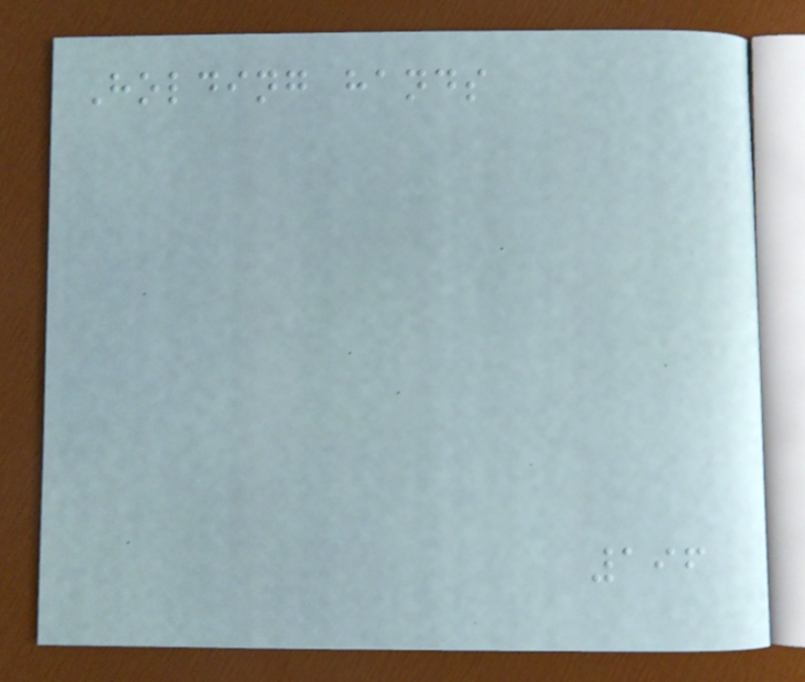Holding hands
196
